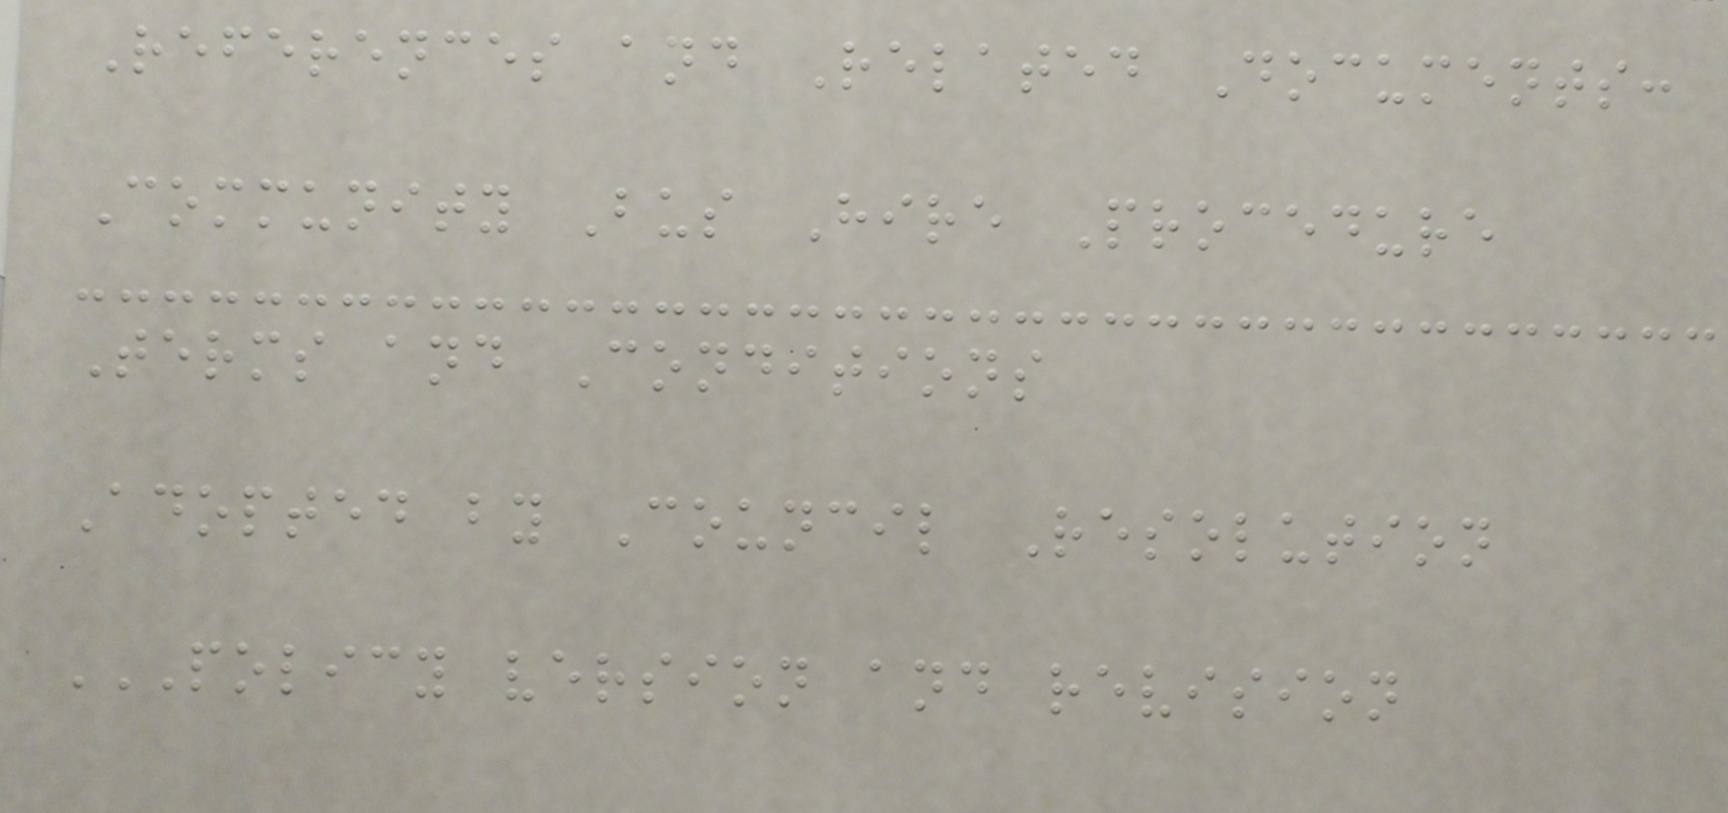References and Related Documents:
Community Bus Hire Procedure
Terms and Conditions
Adopted by Council Resolution
POLICY VERSION AND REVISION
